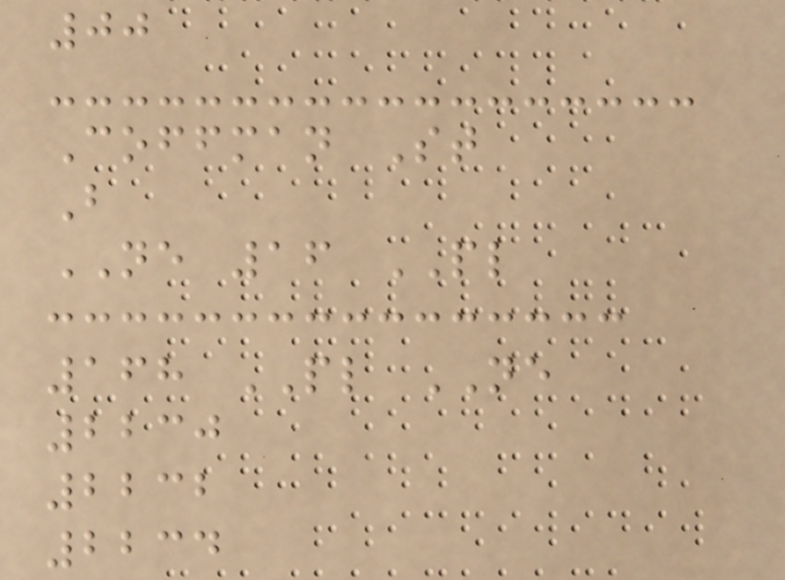00
Coffman St
B
NE 16 PL
168 PL NE
2230
2232
2234
